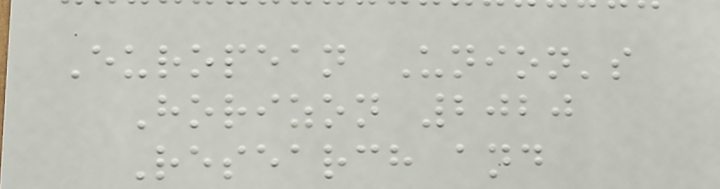European Union's
Horizon 2020
Research and
